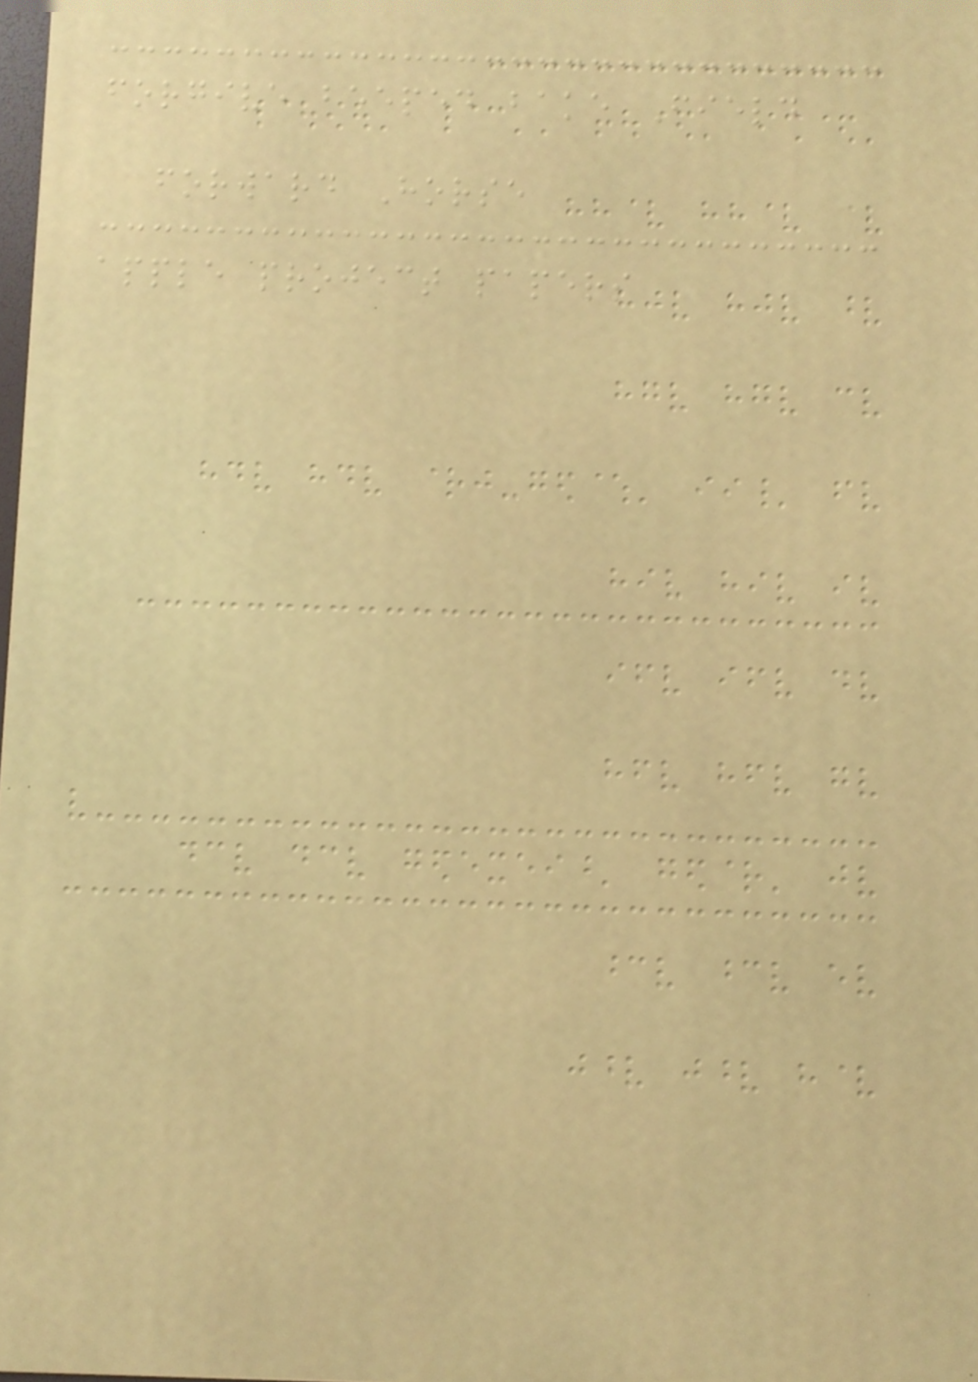forgive beeped bake Field
forward Horse
apple project papers
